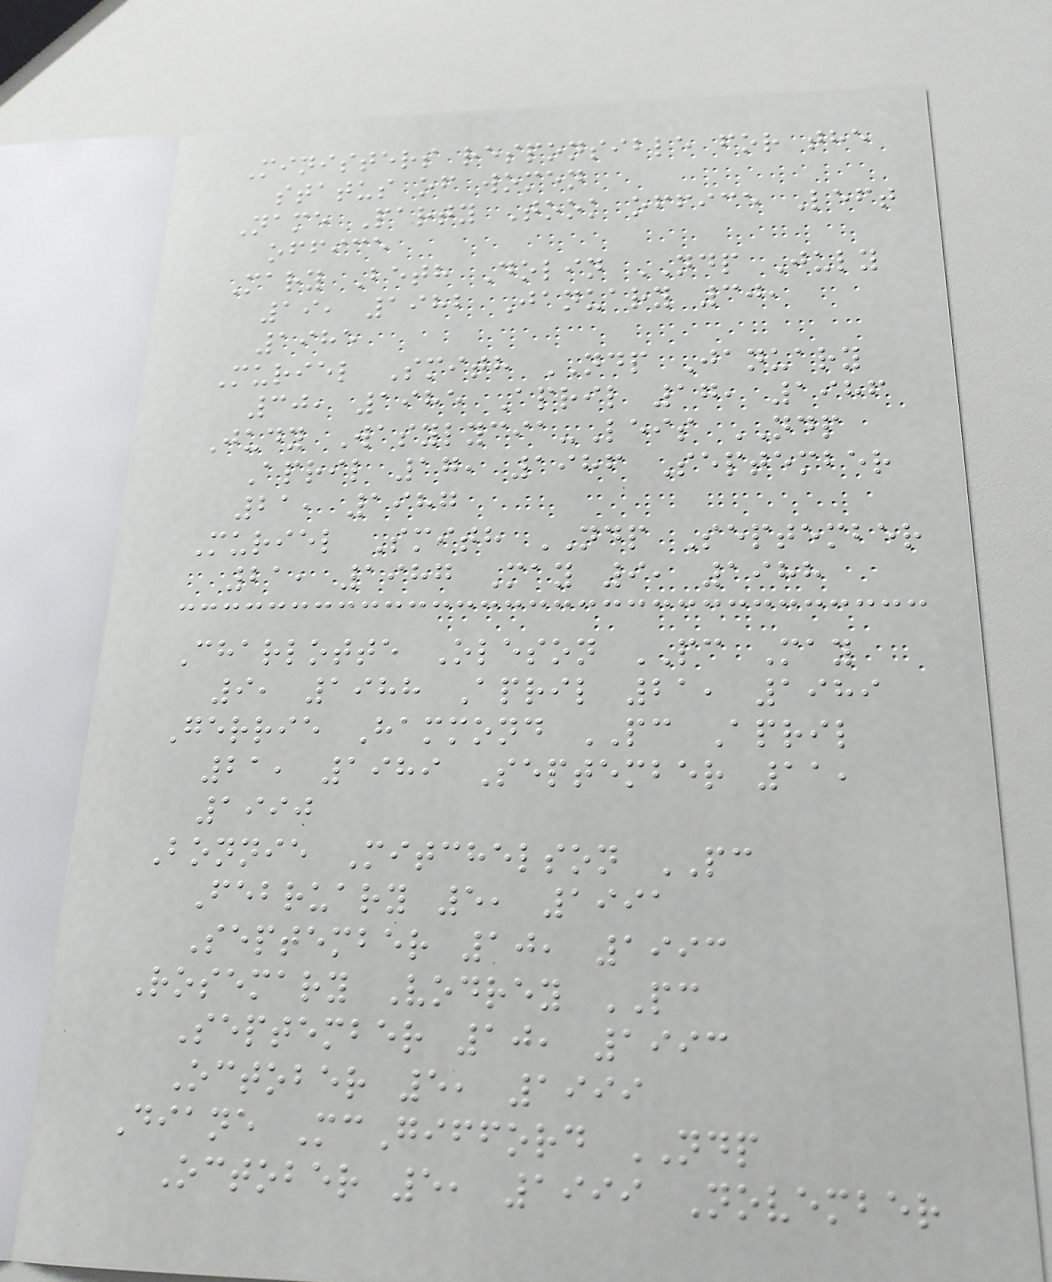Ministers responsible for the
status of women
Name Party Took office Left
office
Mary Beth Dolin NDP July
19, 1982 January 30,
1985
Muriel Smith NDP January
30, 1985 April 17, 1986
Judy Wasylycia-Leis NDP
April 17, 1986 September
21, 1987
Muriel Smith NDP September
21, 1987 May 9, 1988
Charlotte Oleson PC May
9, 1988 April 21, 1989
Gerrie Hammond PC April
21, 1989 September 11,
1990
Bonnie Mitchelson PC
February 5, 1991
September 10, 1993
Rosemary Vodrey PC
September 10, 1993
October 5, 1999
Diane McGifford NDP
October 5, 1999 November
